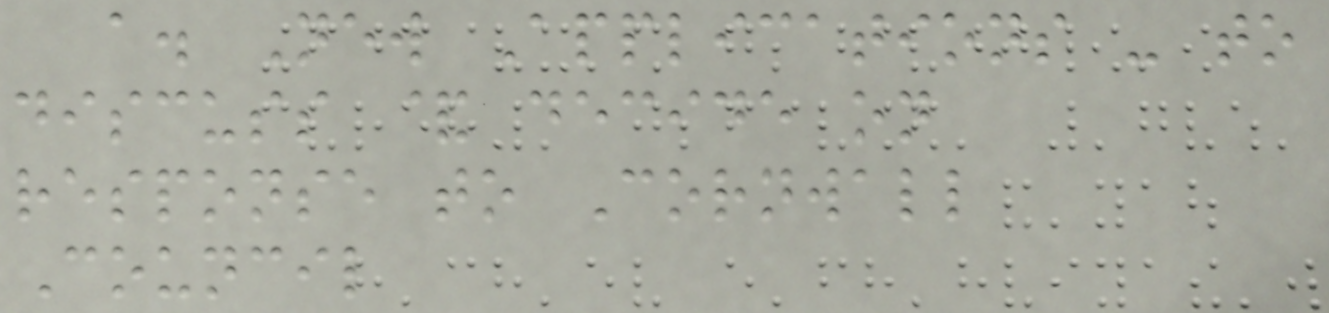a. New Applications - to
discuss & decide on
response to Cornwall
Council
